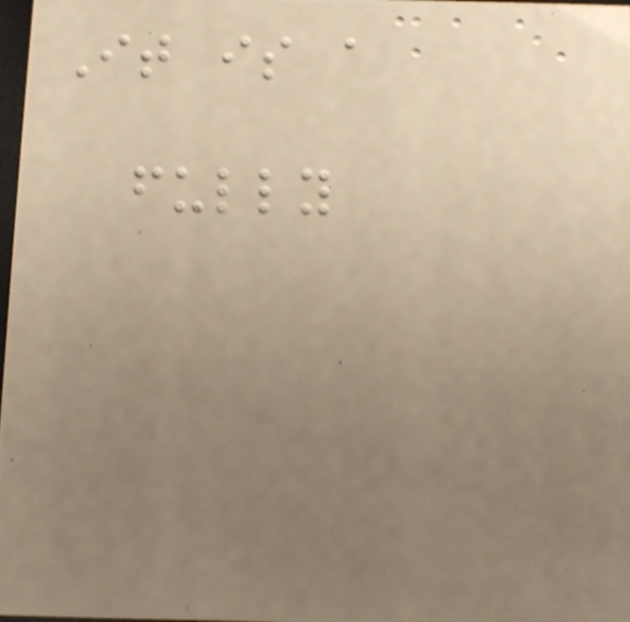It is a
fully
